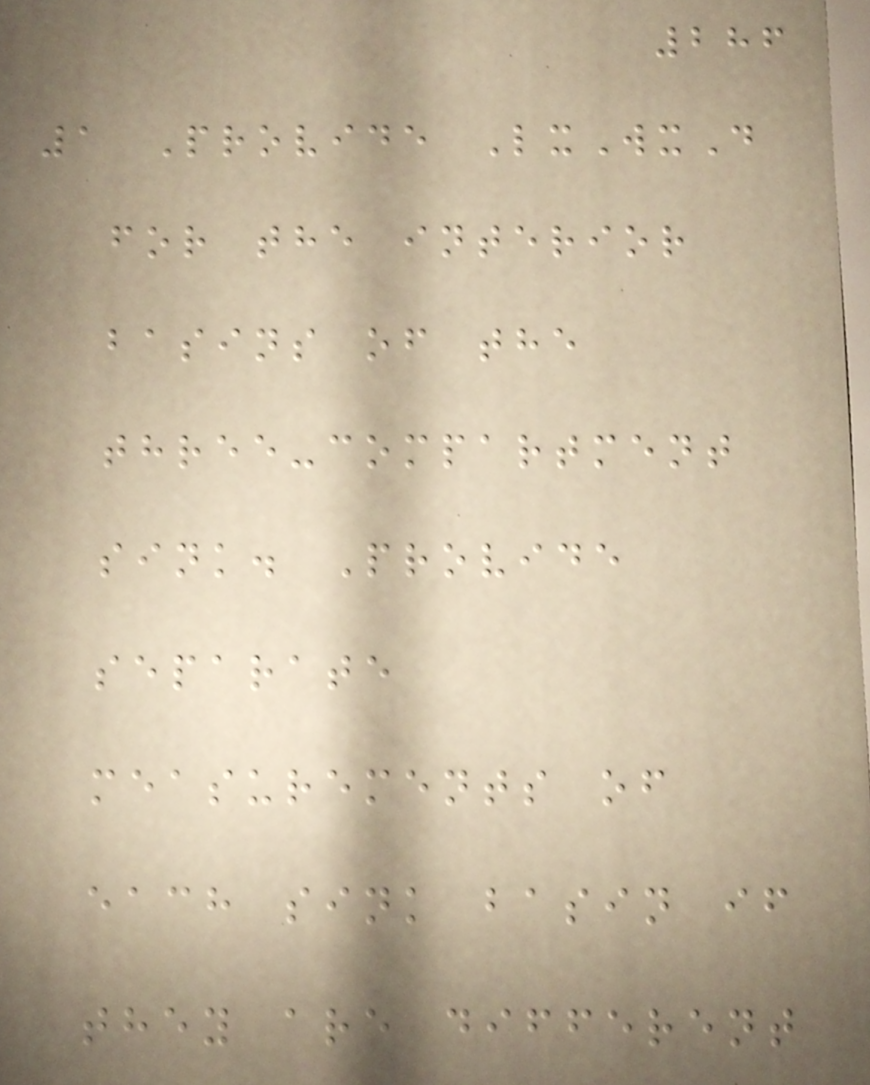286
1 Provide LxWxD
for the interior
basins of the
three-compartment
sink. Provide
separate
measurements of
each sink basin if
they are different
